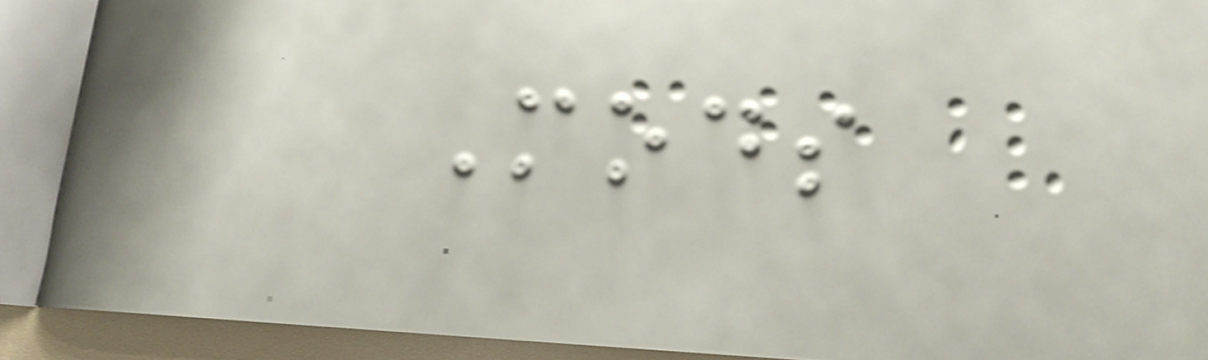Mods
